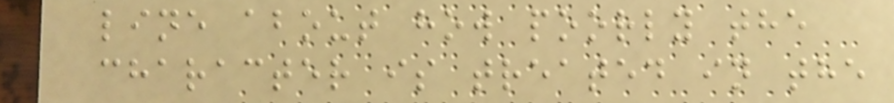line about how poorly the
character is treated in the
